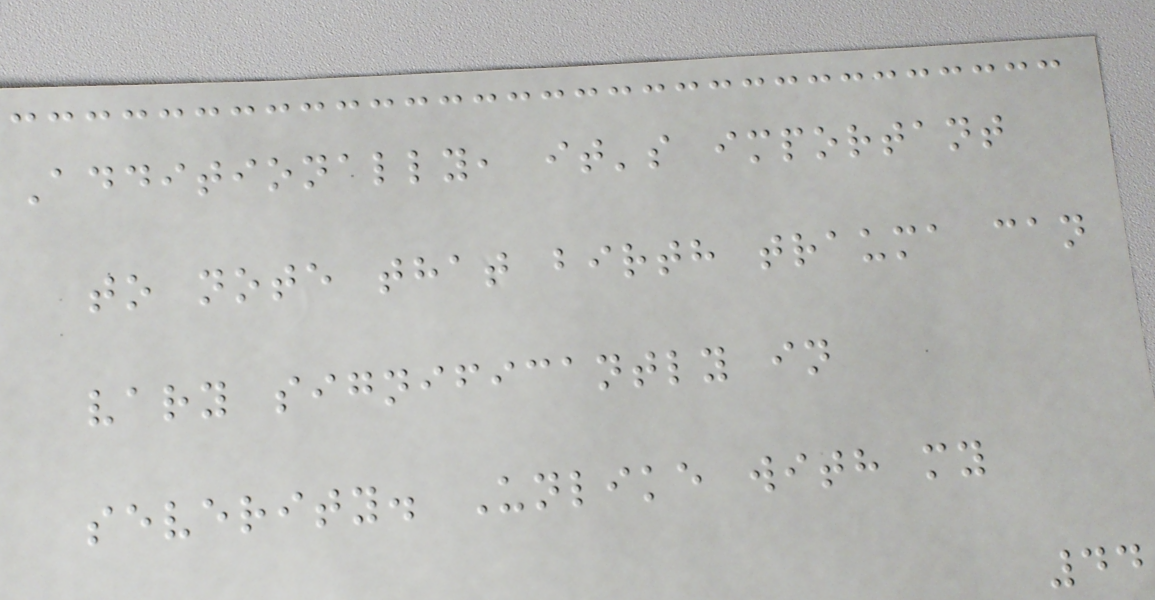Additionally, it's important
to note that birth trauma can
vary significantly in
severity. Unlike with my
44
